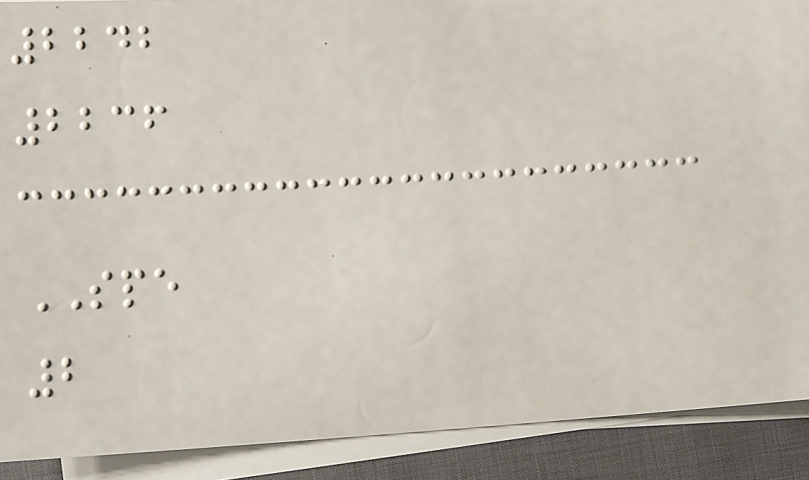2242
2236
SPE
2
